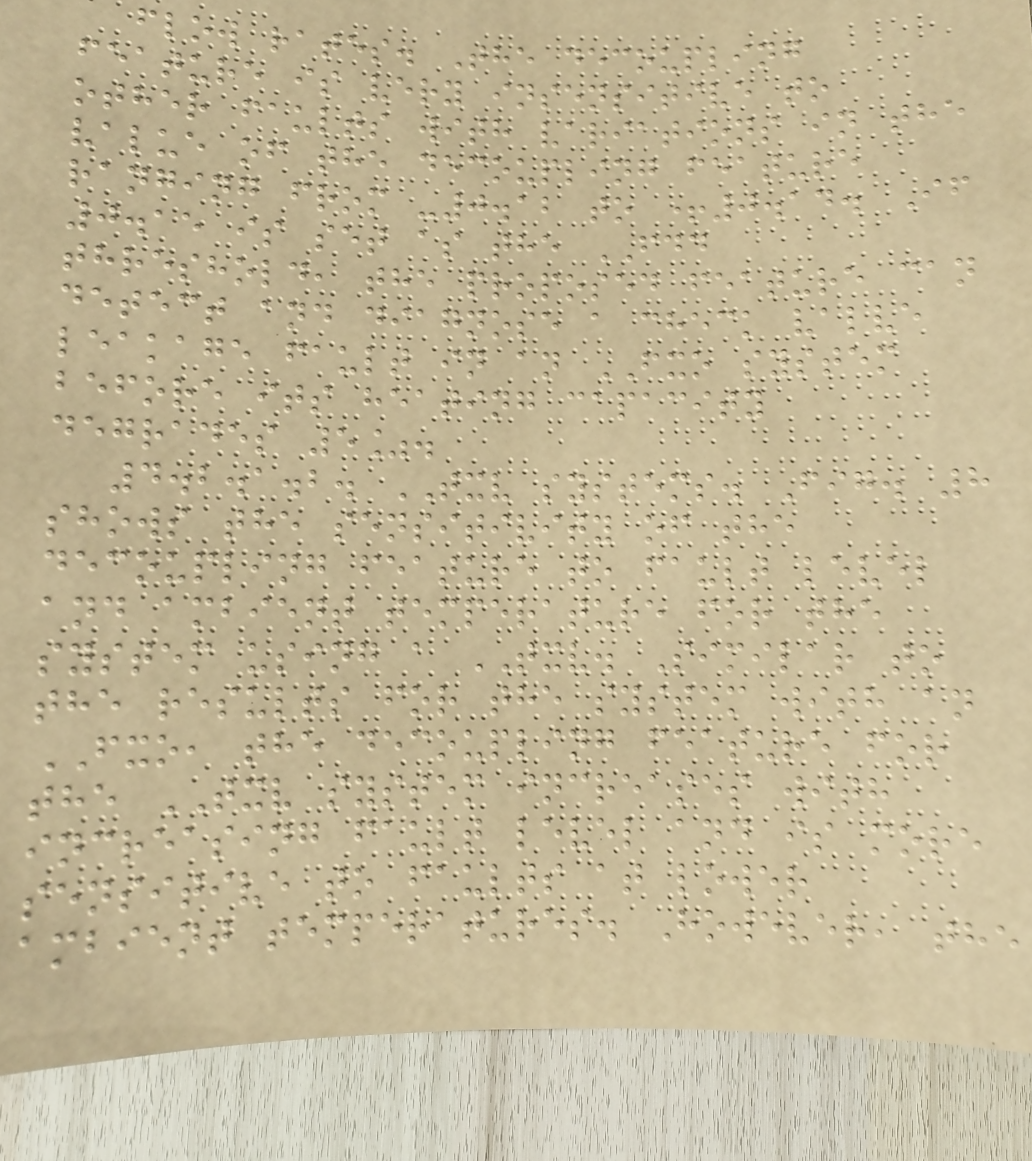flow rates. The decoupling
feature is very insensitive to
other faults with variations in the
value of the decoupling feature
ranging from -0.12 to +0.14. If
0.15 is set as the FDD
threshold, the proposed feature can
detect and diagnose a check valve
leakage fault in an FXO system
before its heating capacity
degrades 5%.
4.2.1.2. TXV systems. Fig. 8
shows the sensitivity of the
decoupling feature to fault level
and ambient temperature for the
system using a TXV. Similar to
the results for the system with an
FXO, the decoupling feature for
the TXV system increases with
increasing fault level and is more
sensitive to faults at lower
ambient temperatures. However, the
